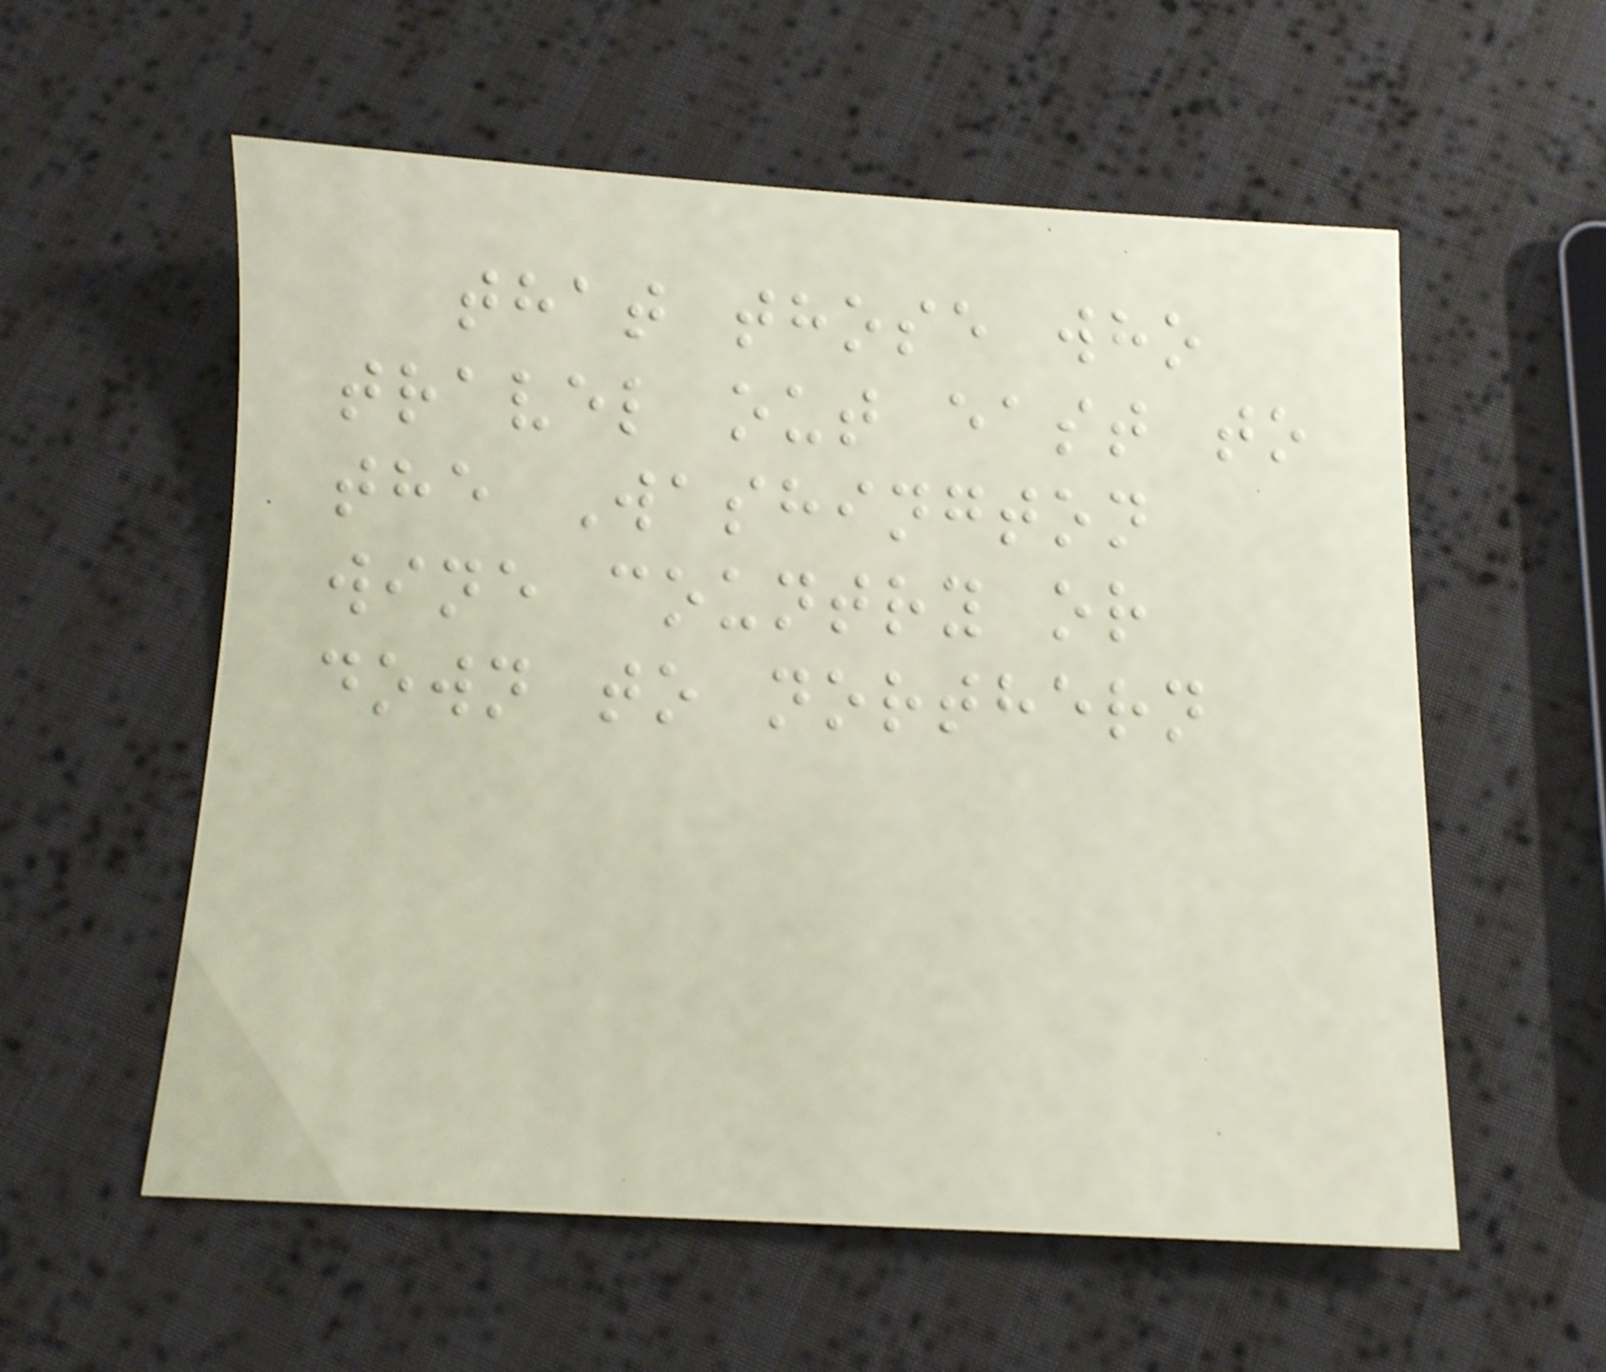that those who
travel out east to
the Washington
wine country or
down to northern
